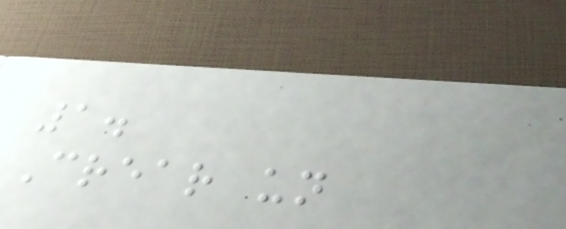1.
Crear un
